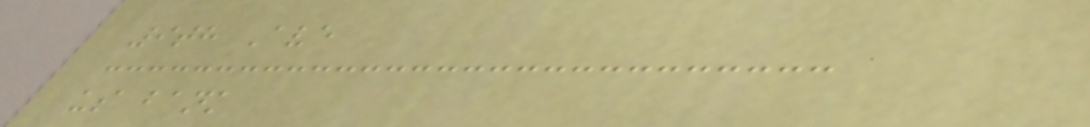9th Ave
us bank
